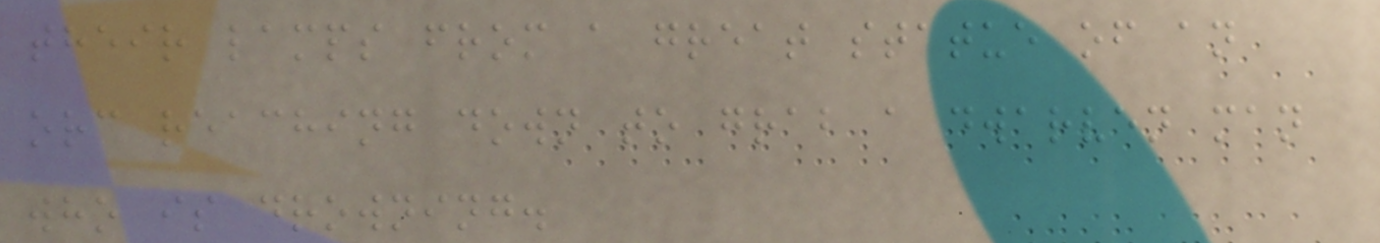their lamps from a great statue of an
orc reaching down to grab a dwarven man
who is drowning.
